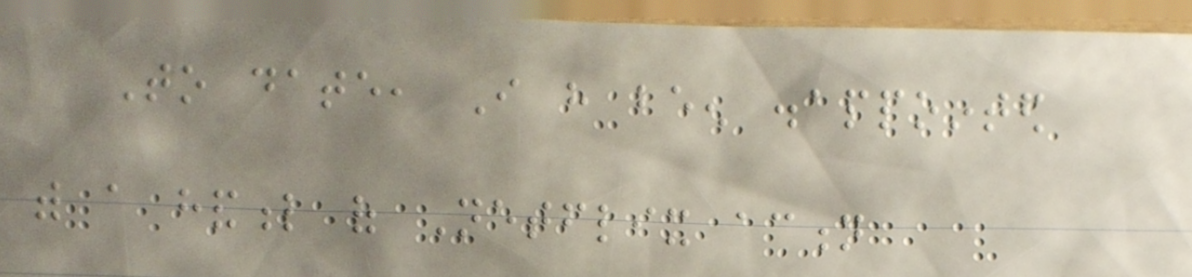To date, I have been disappointed
with a handful of Netflix action
